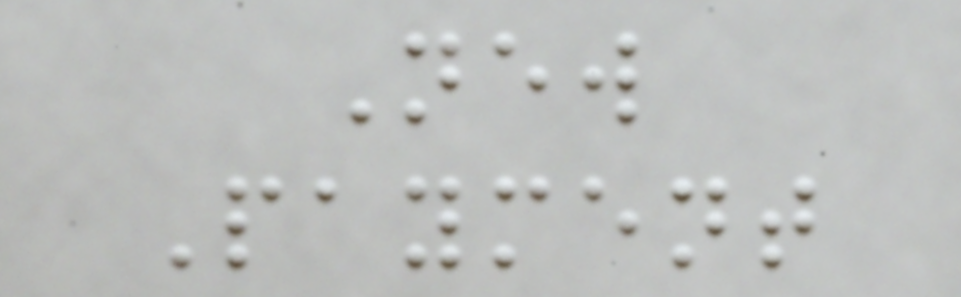New
Payment
